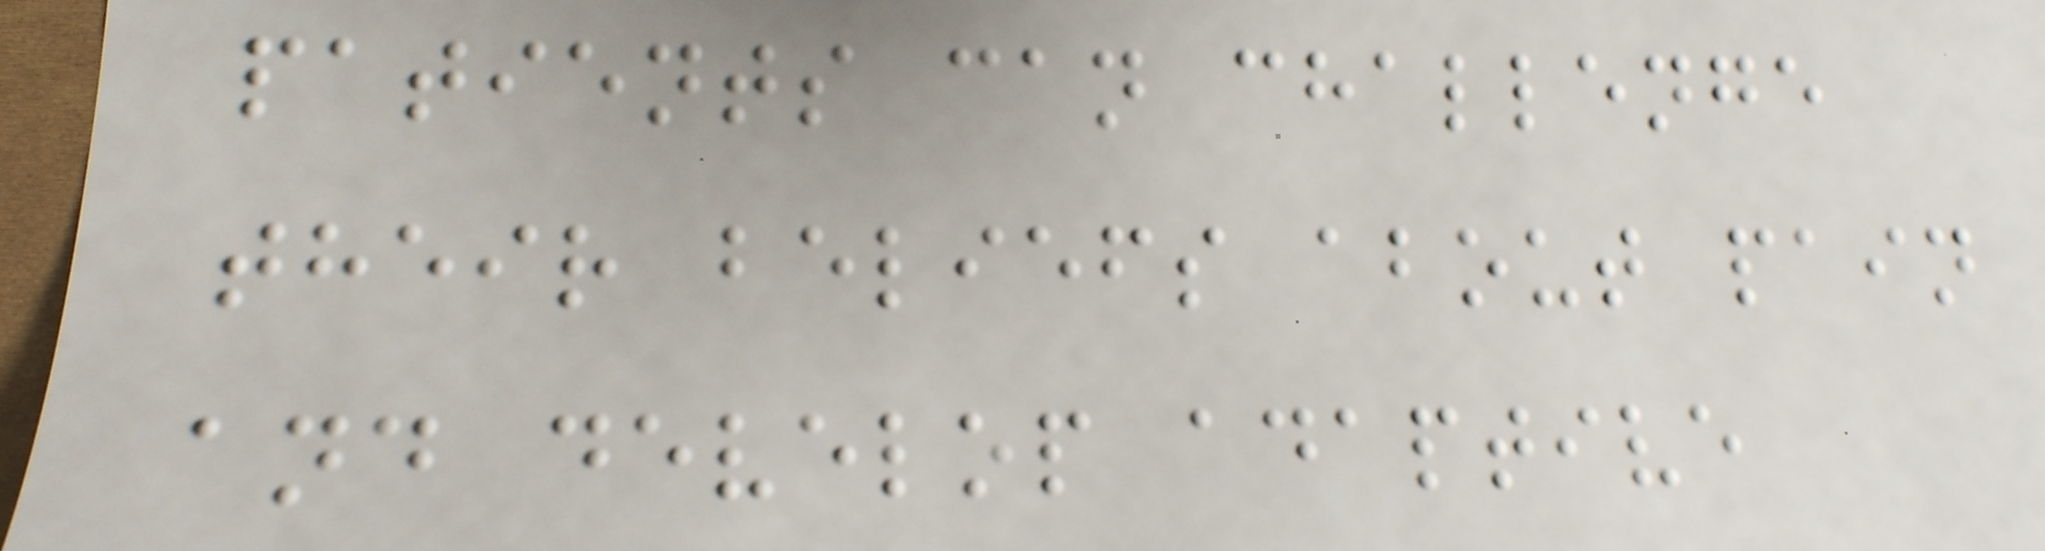patients can challenge
their beliefs about pain
and develop adaptive
